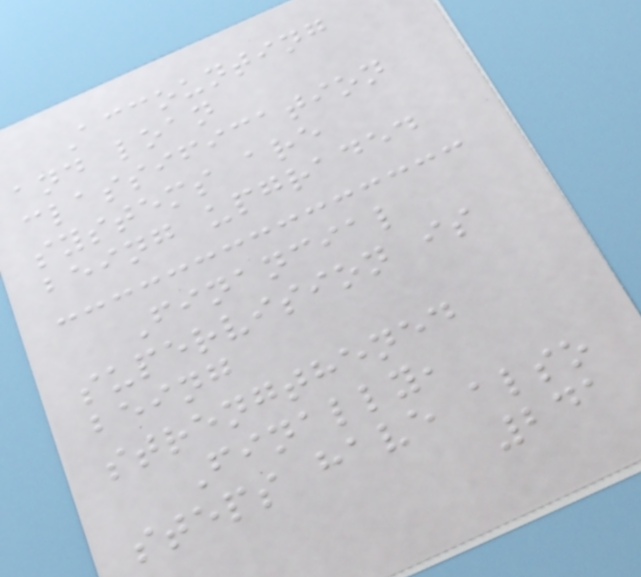Accounting
and loan
classification
systems are
being upgraded
Financial
supervision is
being
strengthened
Finally,
steps have also
241
